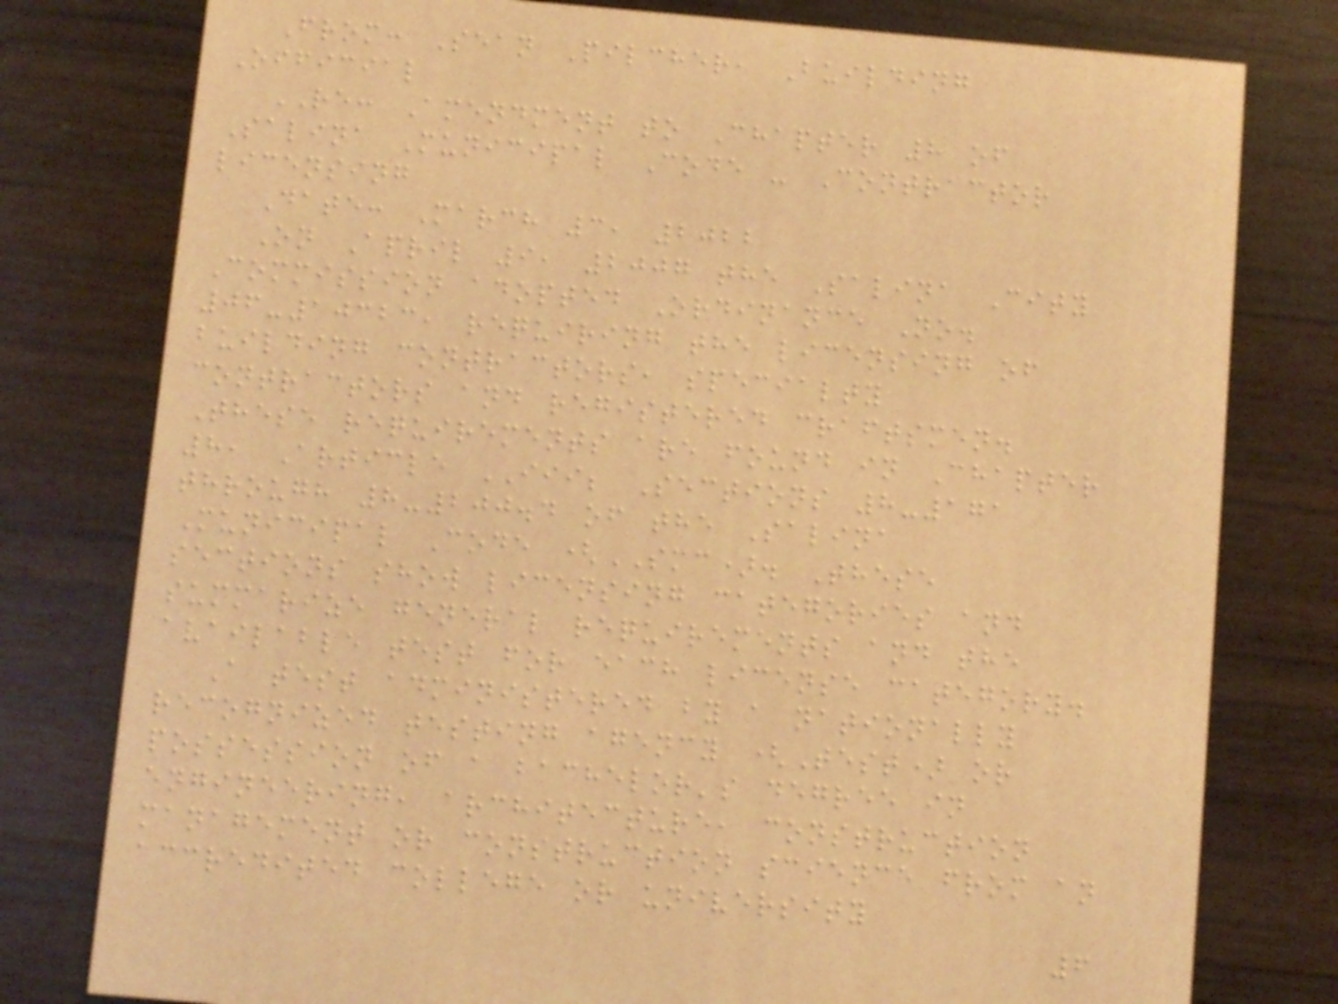From: Sean Pilcher, Building
Official
RE: Amendment to Chapter 8 of
Salina Municipal Code - Contractor
licensing
Date: March 3, 2022
On April 9, 2007 the Salina City
Commission adopted Ordinance No.
06-10323, requiring the licensing of
building contractors, specialty
contractors and registered craftsmen.
These requirements are found in Chapter
8, Article III; Sections 8-171
through 8-200.4 of the Salina
Municipal Code (SMC). These
sections show licensing categories and
summarize general requirements and the
available test for each license category.
A test administered by a nationally
recognized testing agency (Test) or
possession of a bachelor's degree in
engineering, architecture, construction
management or construction science from an
accredited college or university
6
